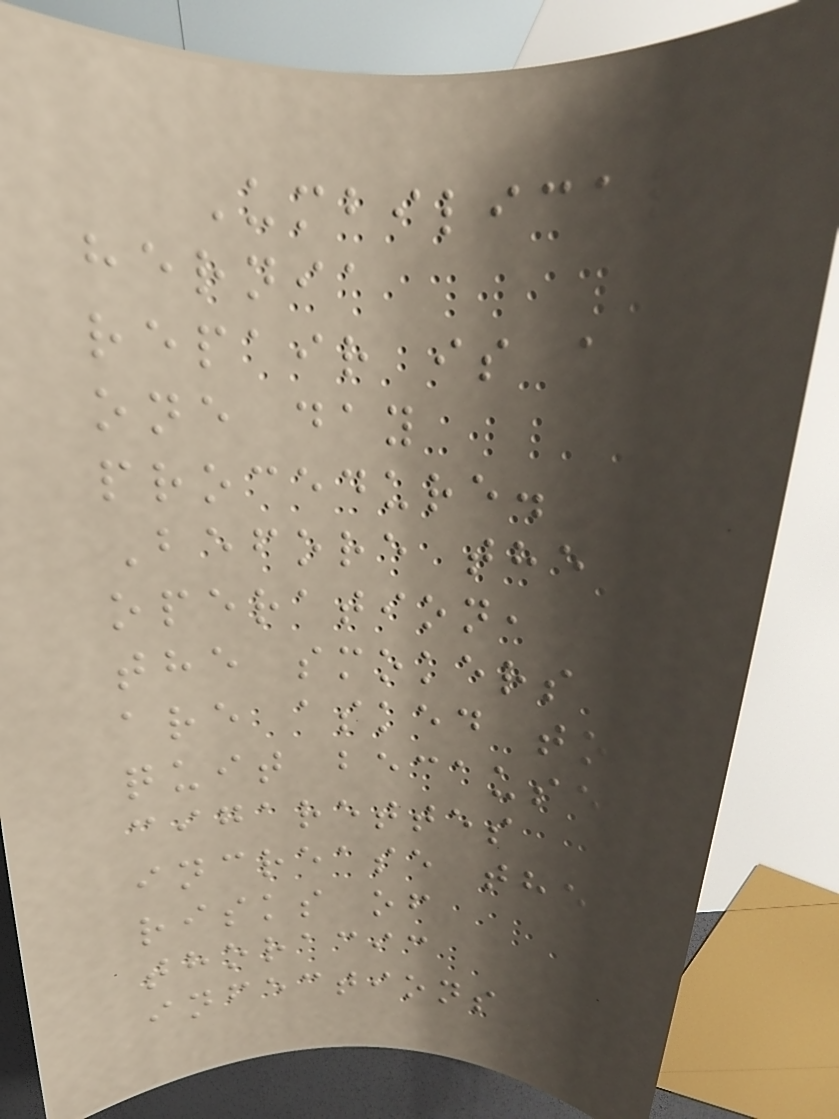Umbilical
hernia
repair is a
one day
procedure.
Before the
operation,
the smokers
are asked to
quit because
cigarettes
increase the
risks of
thoracic
infections
